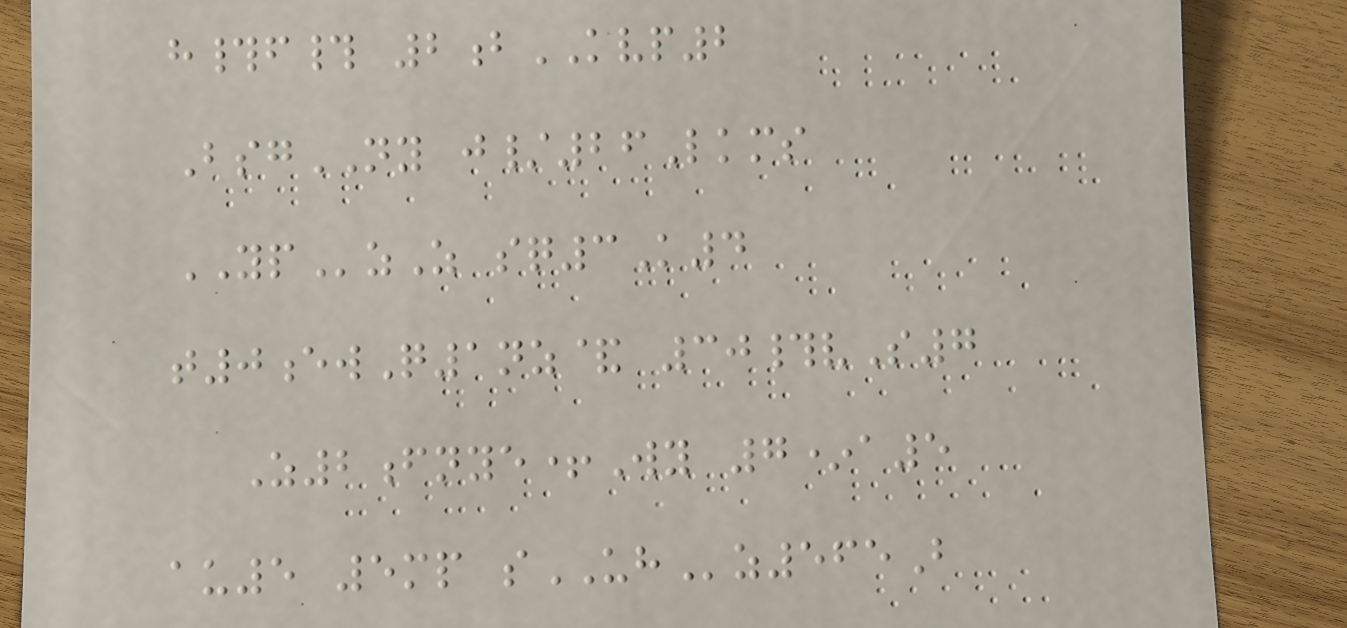h#f# 2bKVP2
BsgNY j/26Lkms
YPzZ sq3K4
t0ewQ1nz& 30#vS7
Z2fnye+Wy 7*a5
au5 5mp sUHz565B
